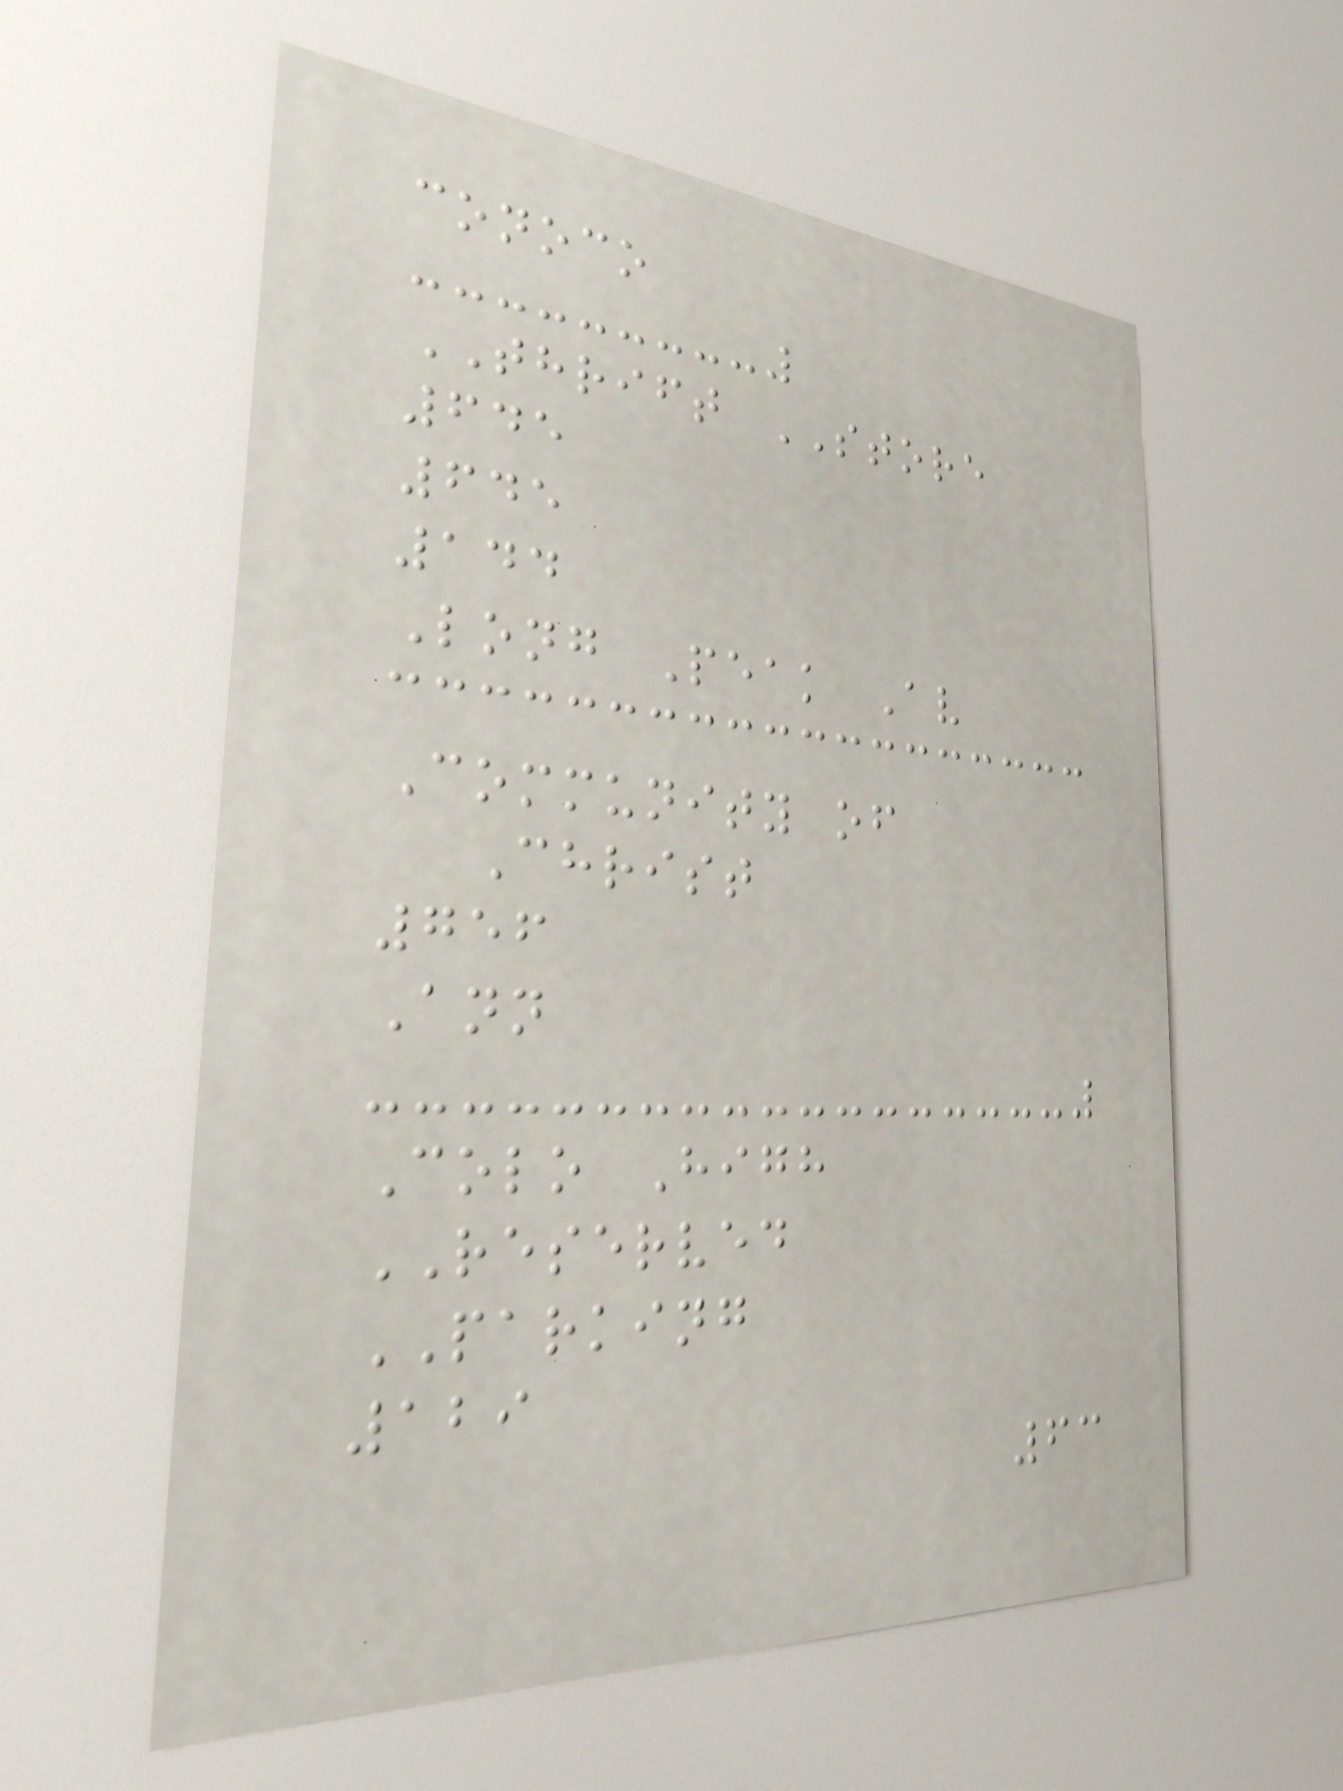conoco
THRIFT STORE
645
645
144
Long Peak Av
Community of
Christ
756
Ann
Colo High
RESERVED
PARKING
129
63
